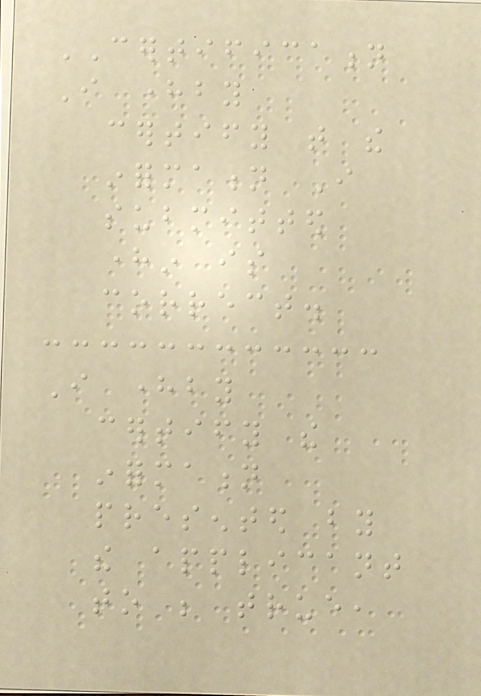CERTIFICATION
I hereby
certify that the
information I
submitted
herein is
correct.
I hereby
certify the
information
presented by
the applicant
to be true,
